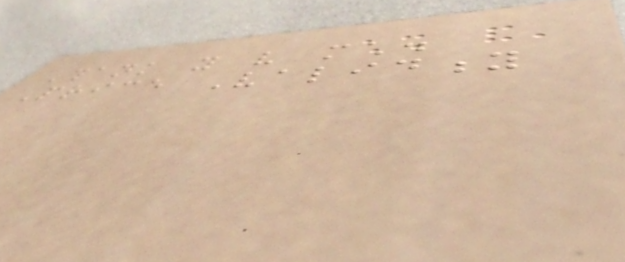Thank you very much.
Price Validity
